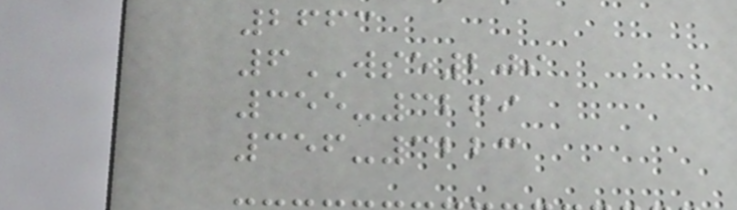2663
6WSE209
355-3269
356-3223
